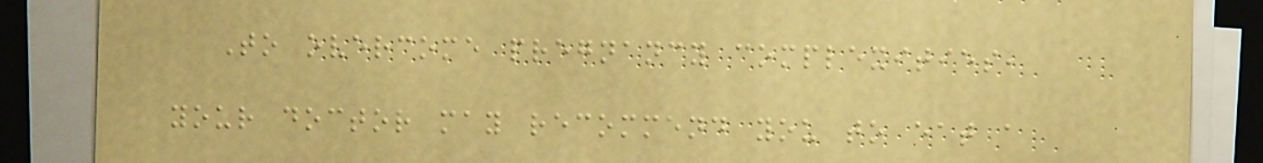To overcome pregnancy complexities,
your doctor may recommend you to eat a
